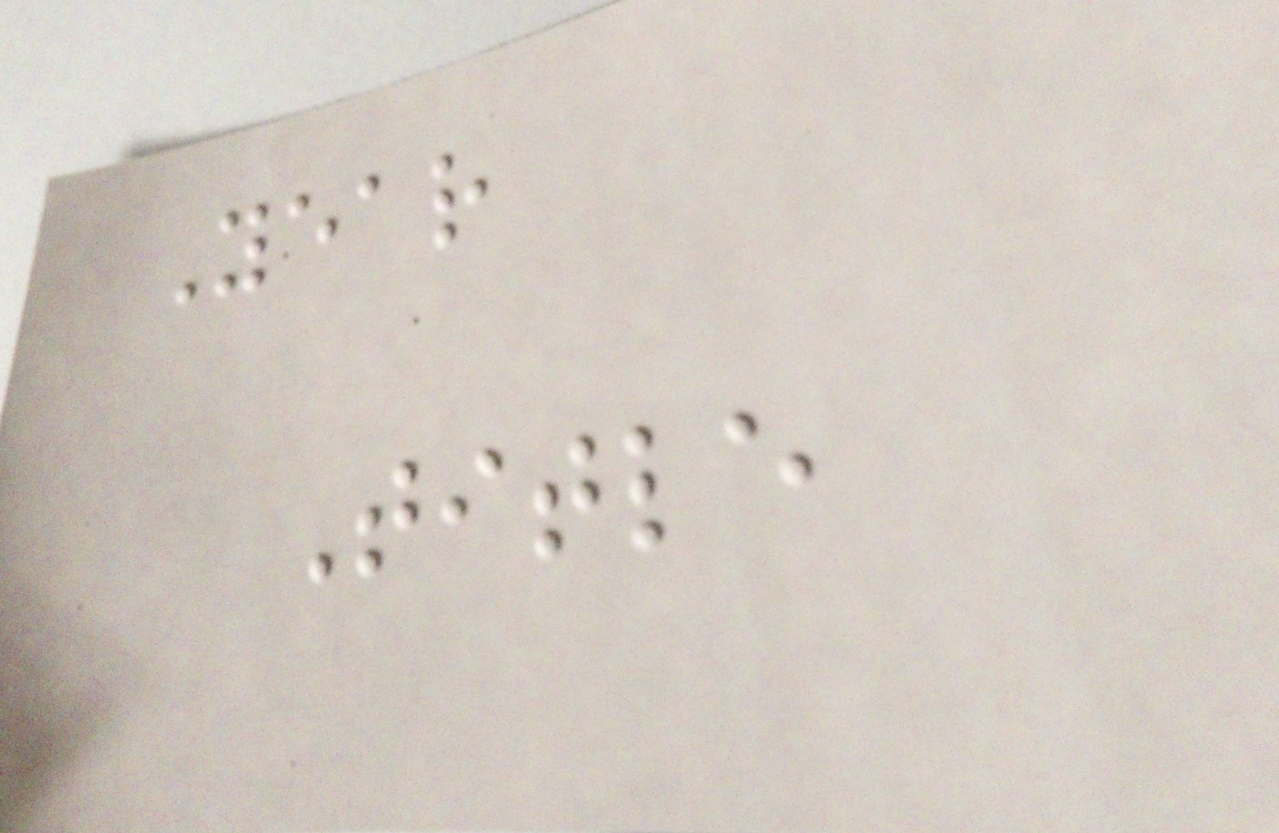Year
Title
